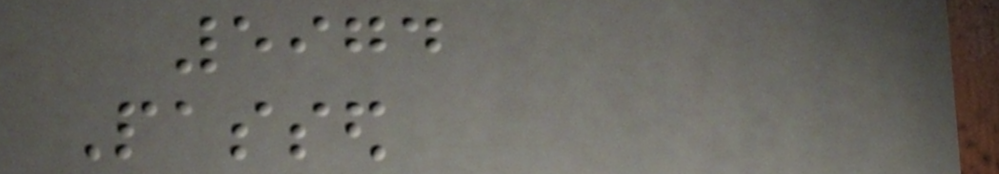5974
Passed
